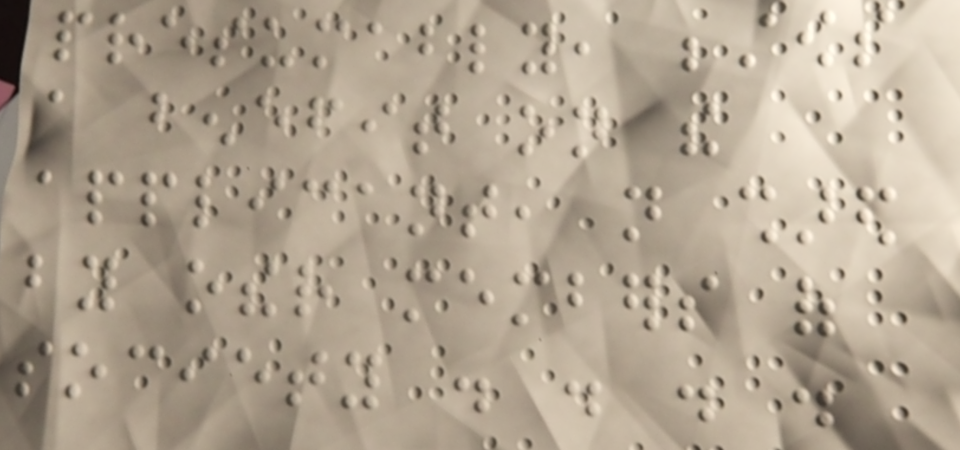presumably, bestows
a benefit on the
applicant, not shared
by other members of
society . . . .
